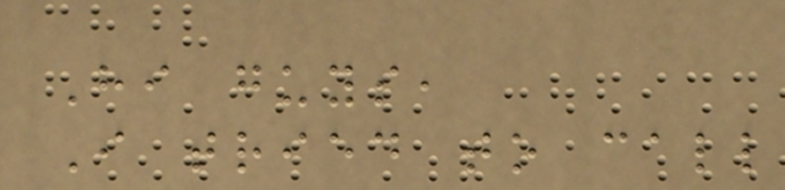Hi guys,
I tried to call
